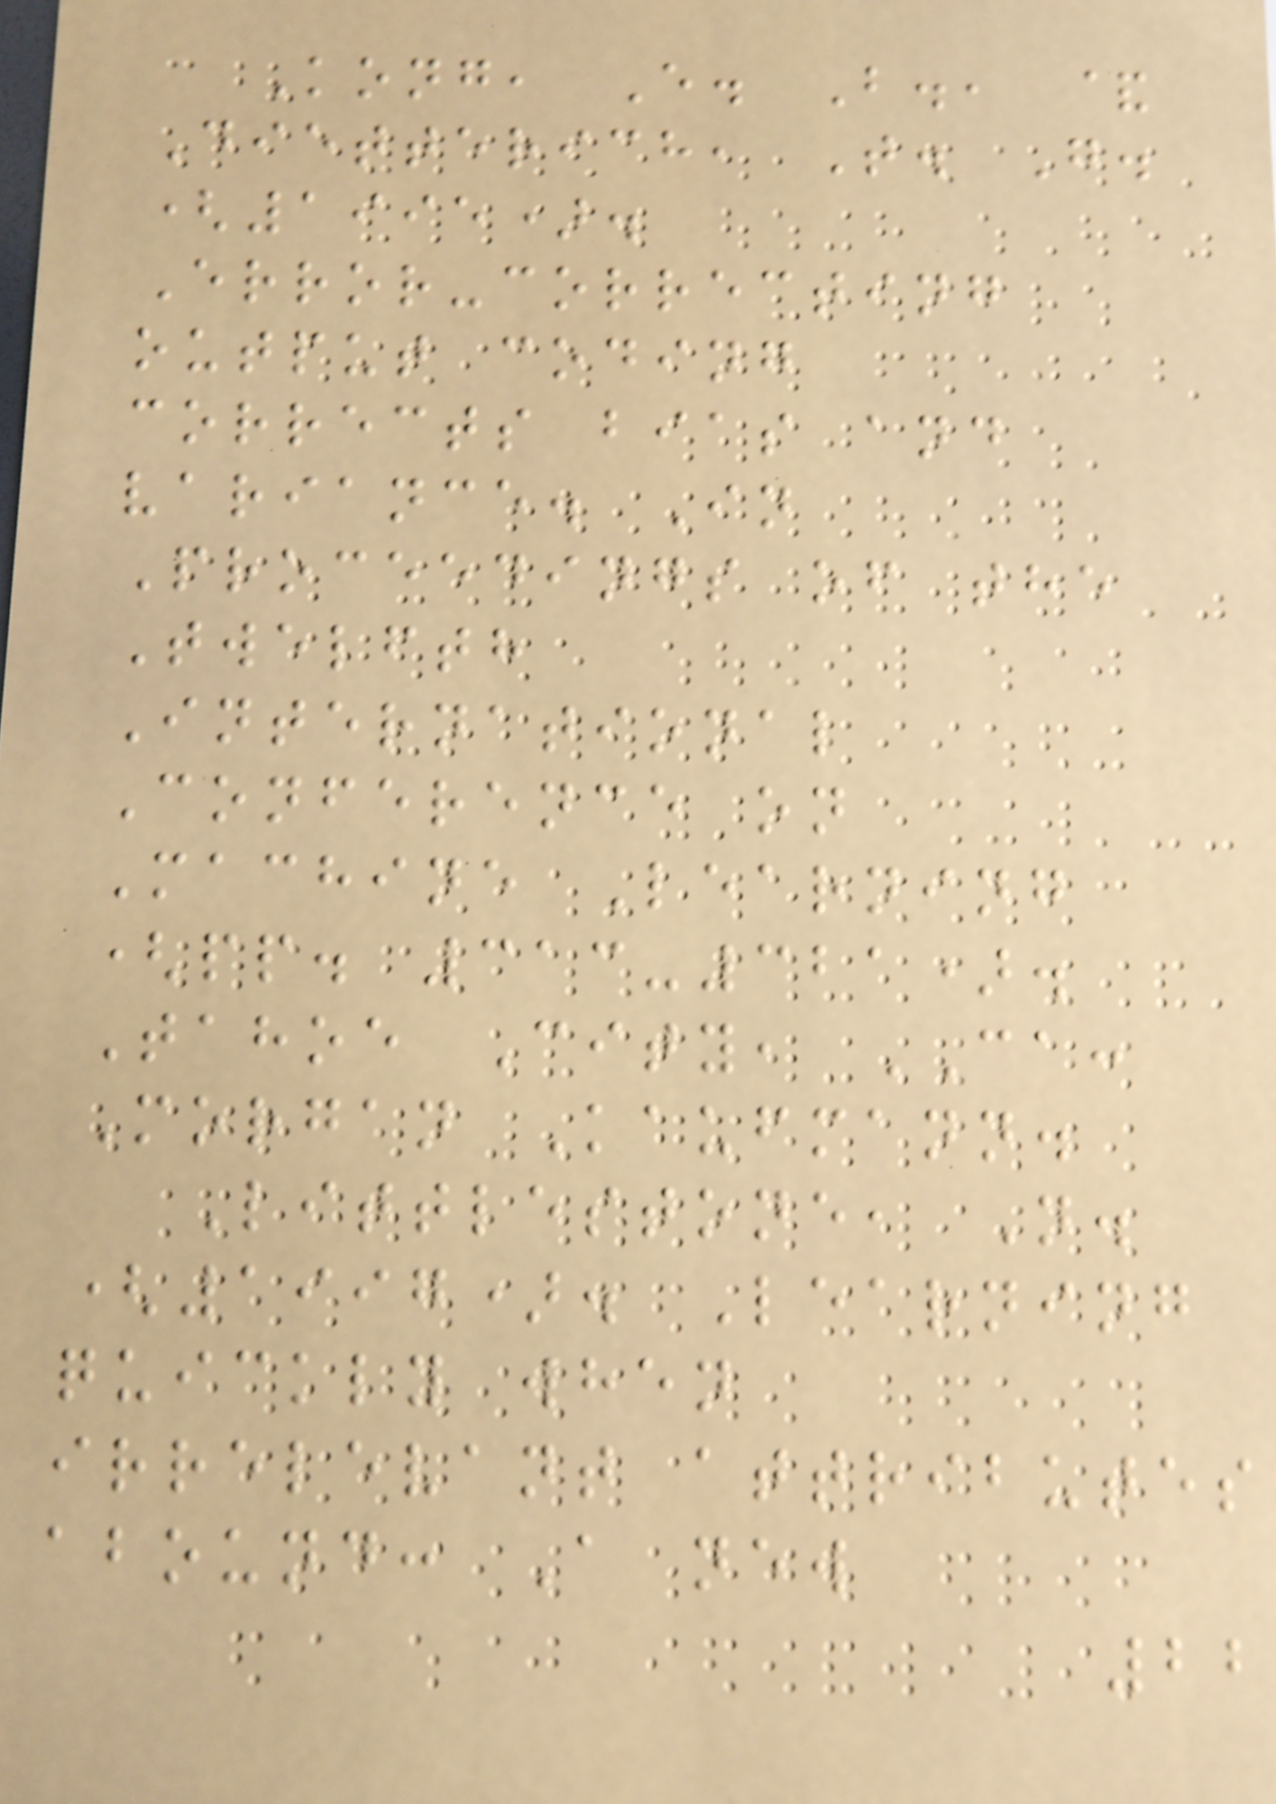Kong, E. B., &
Dietterich, T. G.
(1995).
Error-correcting
output coding
corrects bias and
variance. In
Proceedings of the
Twelfth
International
Conference on
Machine Learning
(pp. 313-321).
Tahoe City, CA:
Morgan Kaufmann.
Littlestone, N.
(1997). Learning
quickly when
irrelevant attributes
abound: A new
22
